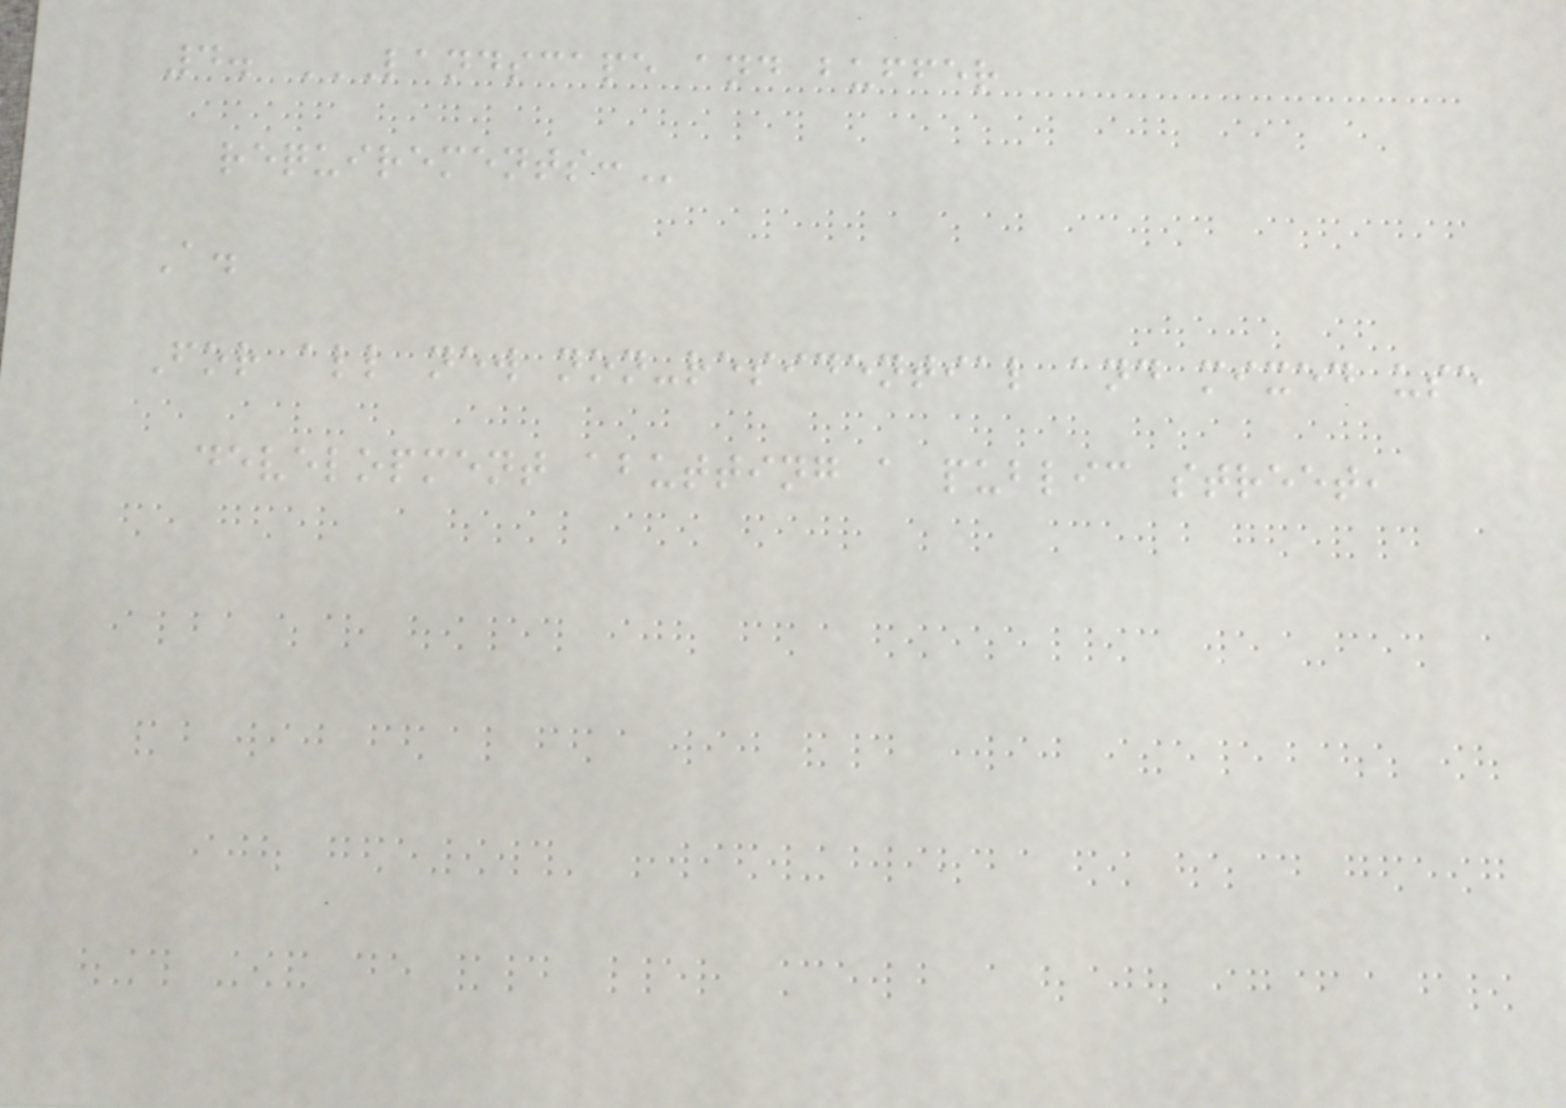4. LANDSCAPE AND BUFFER
REQUIREMENTS:
A.
For all new non-residential and mixed use
development abutting a public street,
